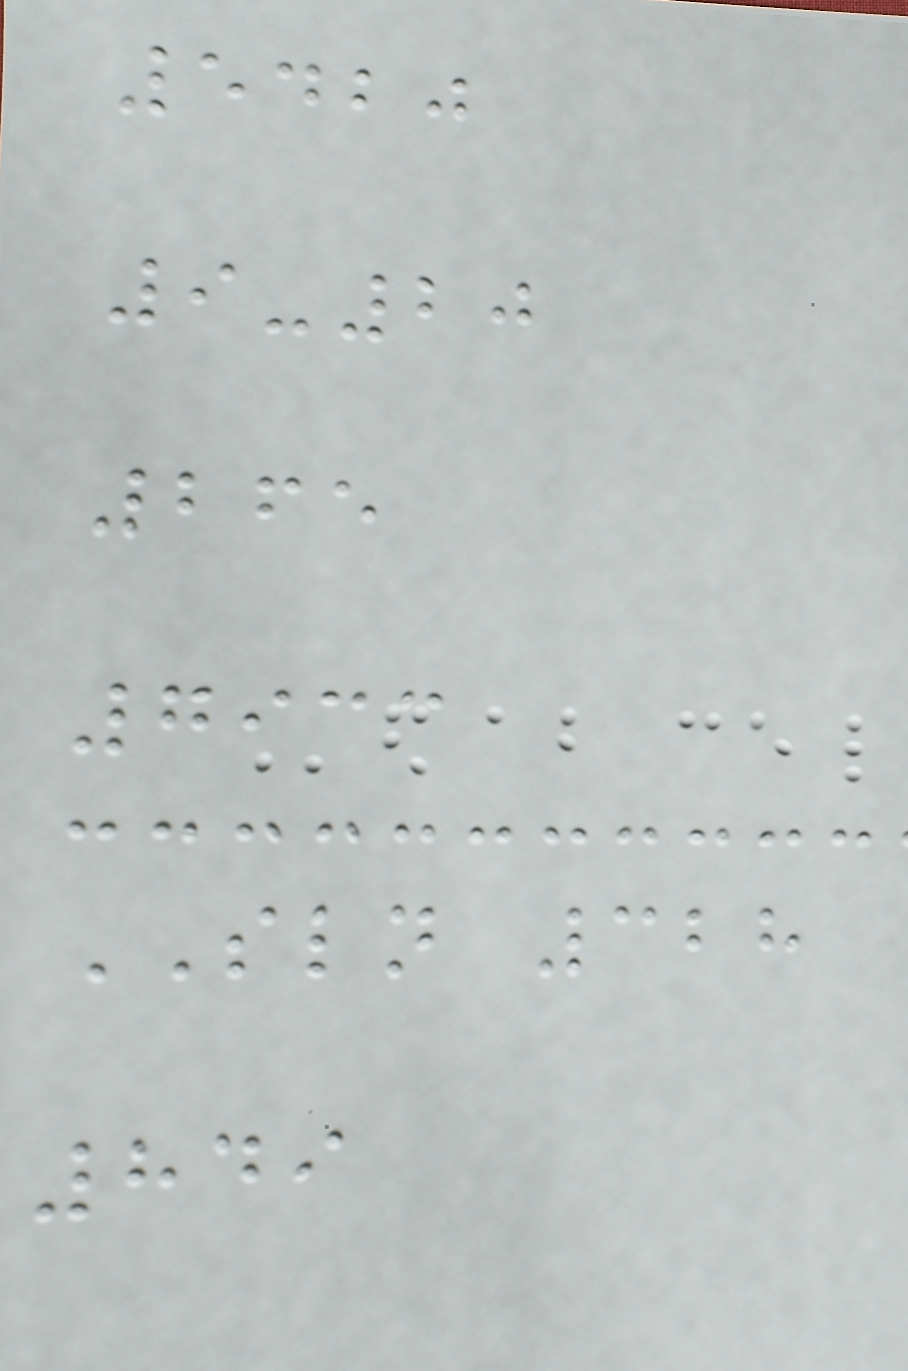5420
9-20
265
7933
SLN 328
849
